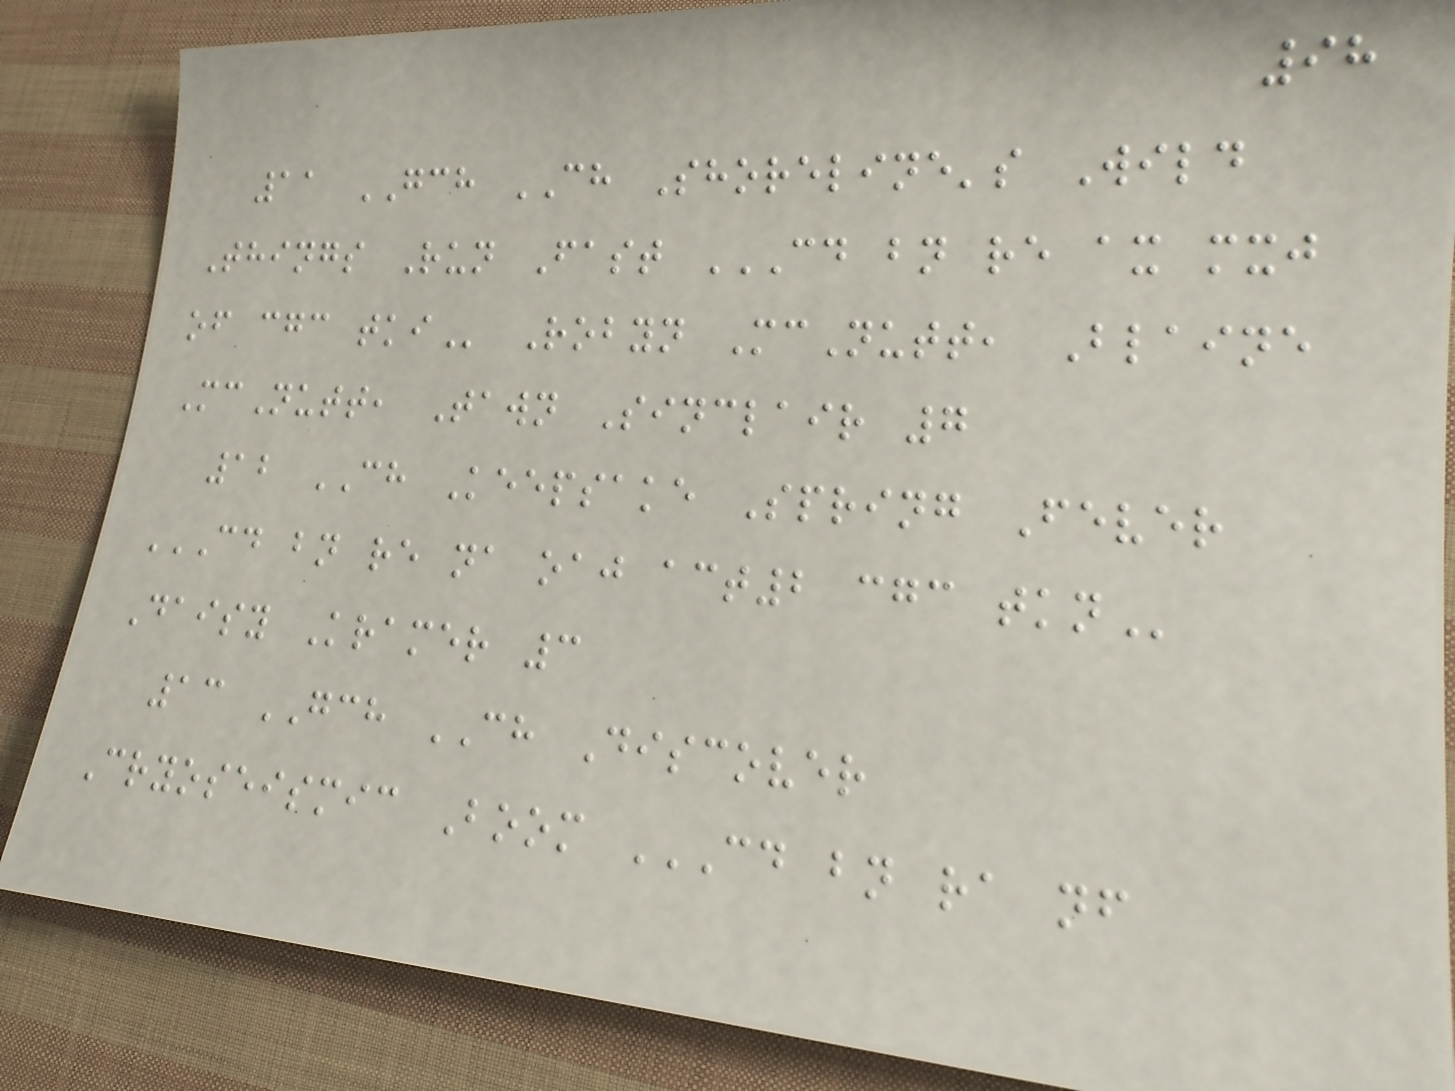98
11 GCH CH Shoreline's Wild
Things Run Fast CD BN RE AX MXJ
OF CGC TKI Robyn McNutt, Blaine
McNutt, Tawn Sinclair 7
12 CH Keepsake Spring Fever
CD BN RE NA OAJ ACT2 CGC TKN
Daisy Kramer 3
13 GCH CH Discover
Cryoseismic Boom CD BN RA NF
